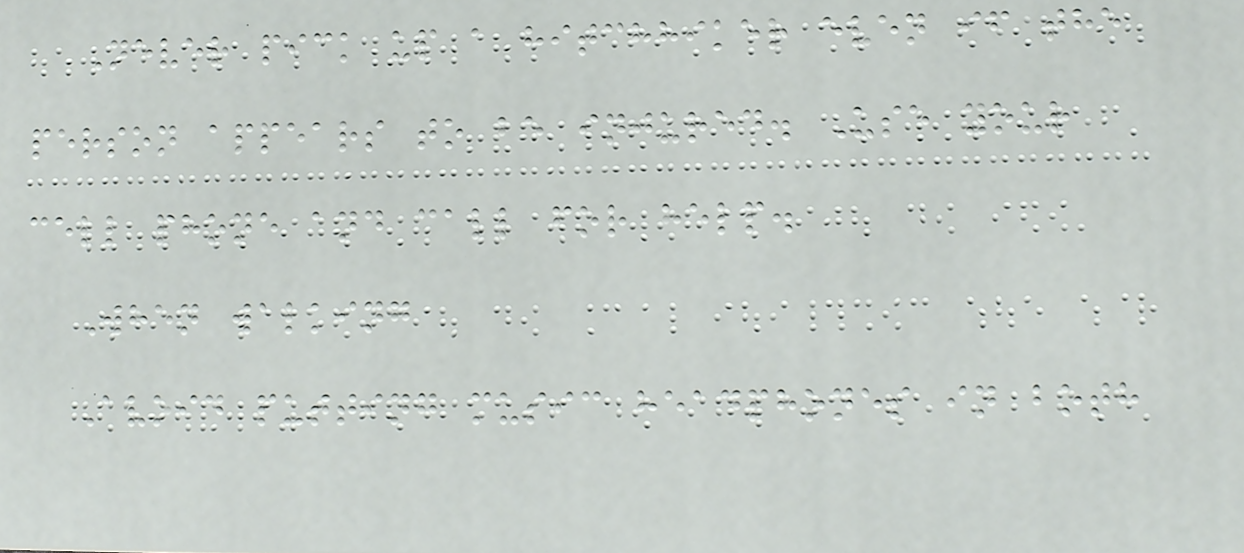Never pick up a hitchhiker even if the
person appears to be injured. Use your
cell phone and call for help.
When walking
Avoid putting music headphones in both
